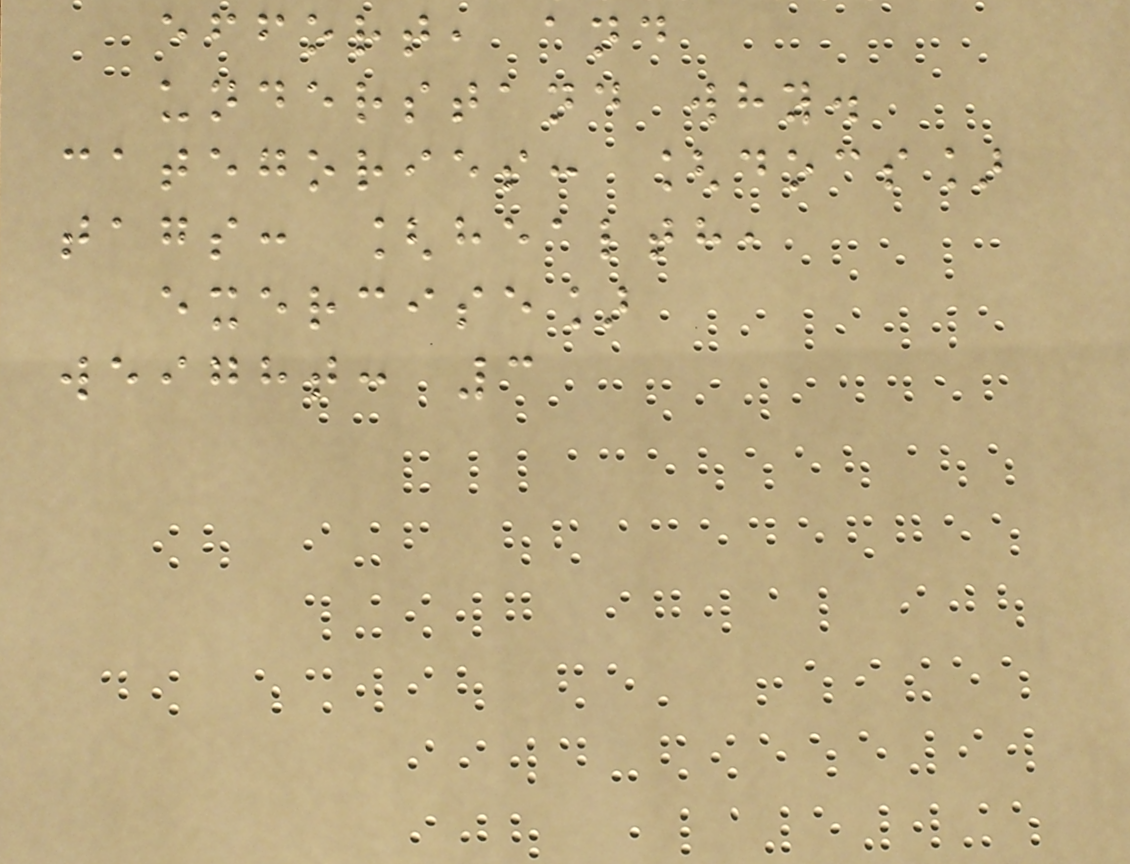effort, and
understand why.
categories: [docs]
tags: [health,
exercise]
weight: 3
